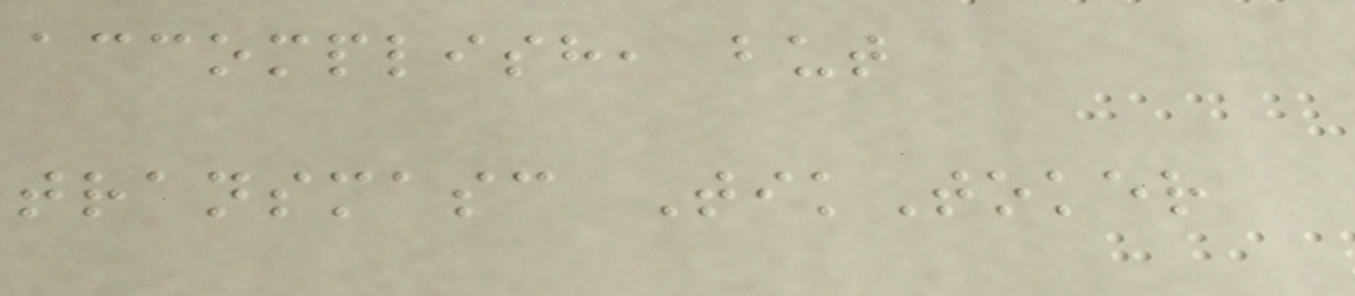accomplish, but
transmasc TikToker
